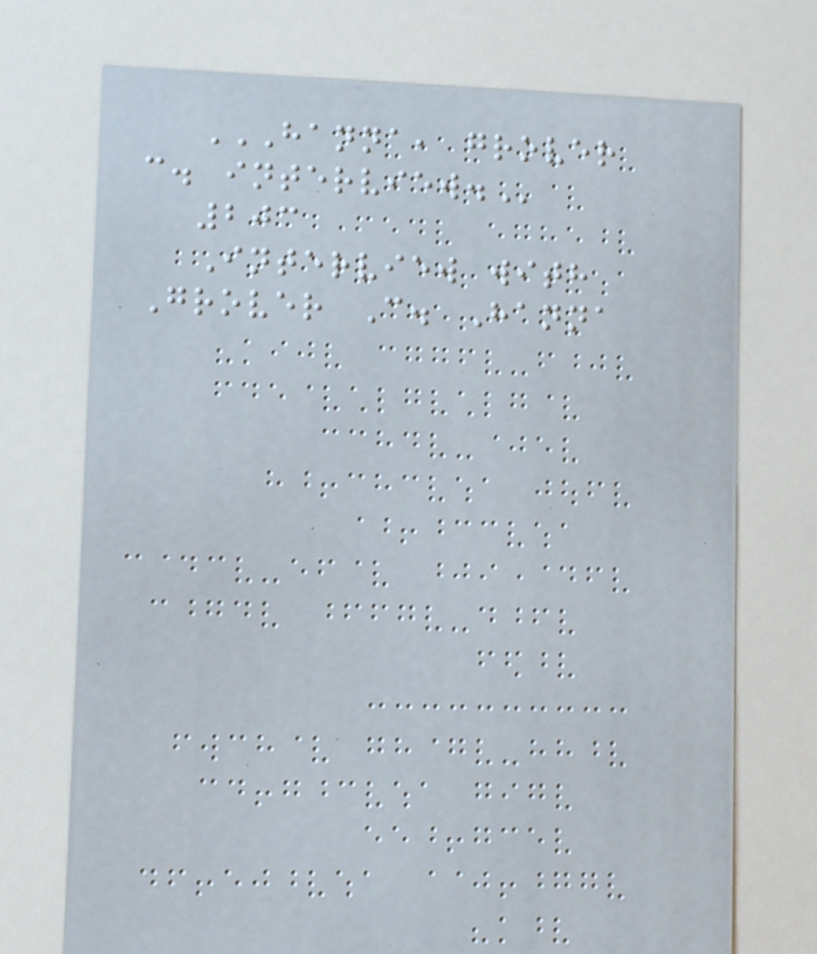HANNA, GROVER
C. INTERVIEW.
203
Interview with
Grover C. Hanna
